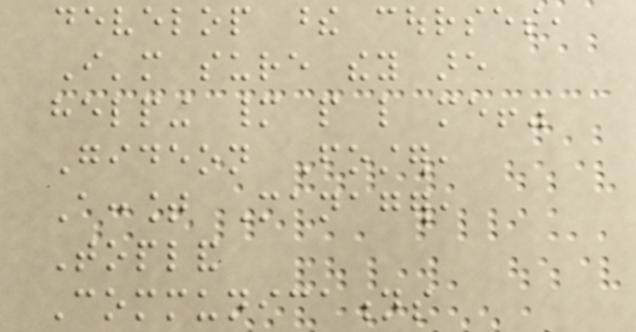develop these courses,
I'm sure they are
helping many people like me!"
Gideon Foster,
Account Manager,
Topland
Communications
